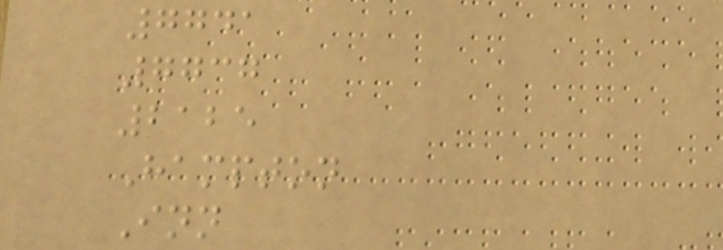7741
7737
2125
Hampton
Inn
